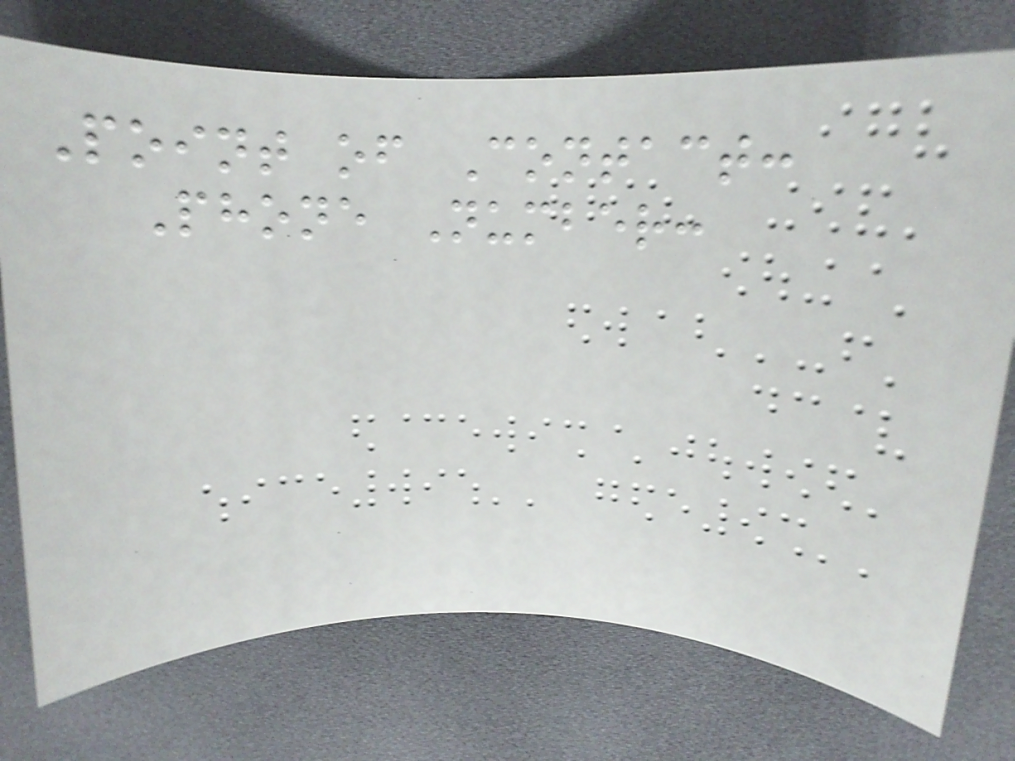Point of Contact:
Phone Number:
